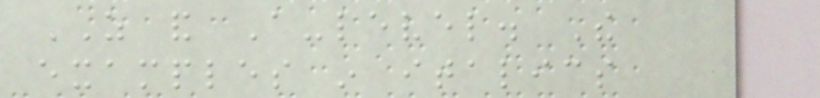AS and A-level. The
examples in italics
